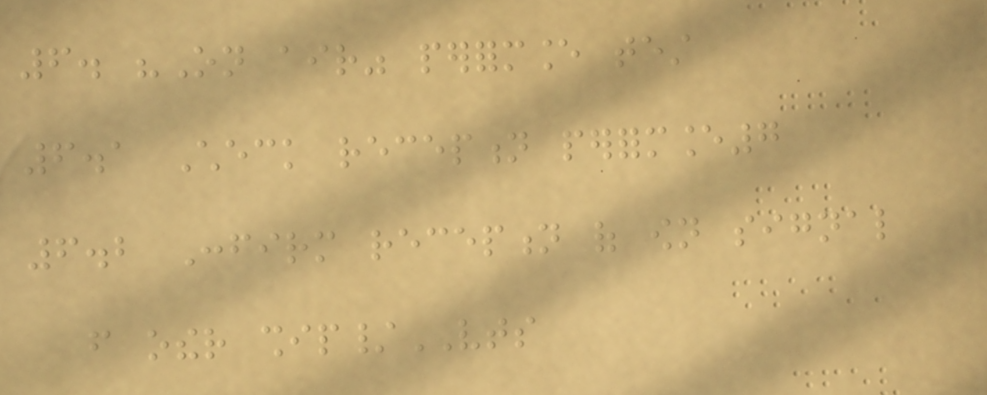6. "On air" performance test
6.1 Check reception performance7
6.2 Confirm reception of own signal
from other ship/VTS
